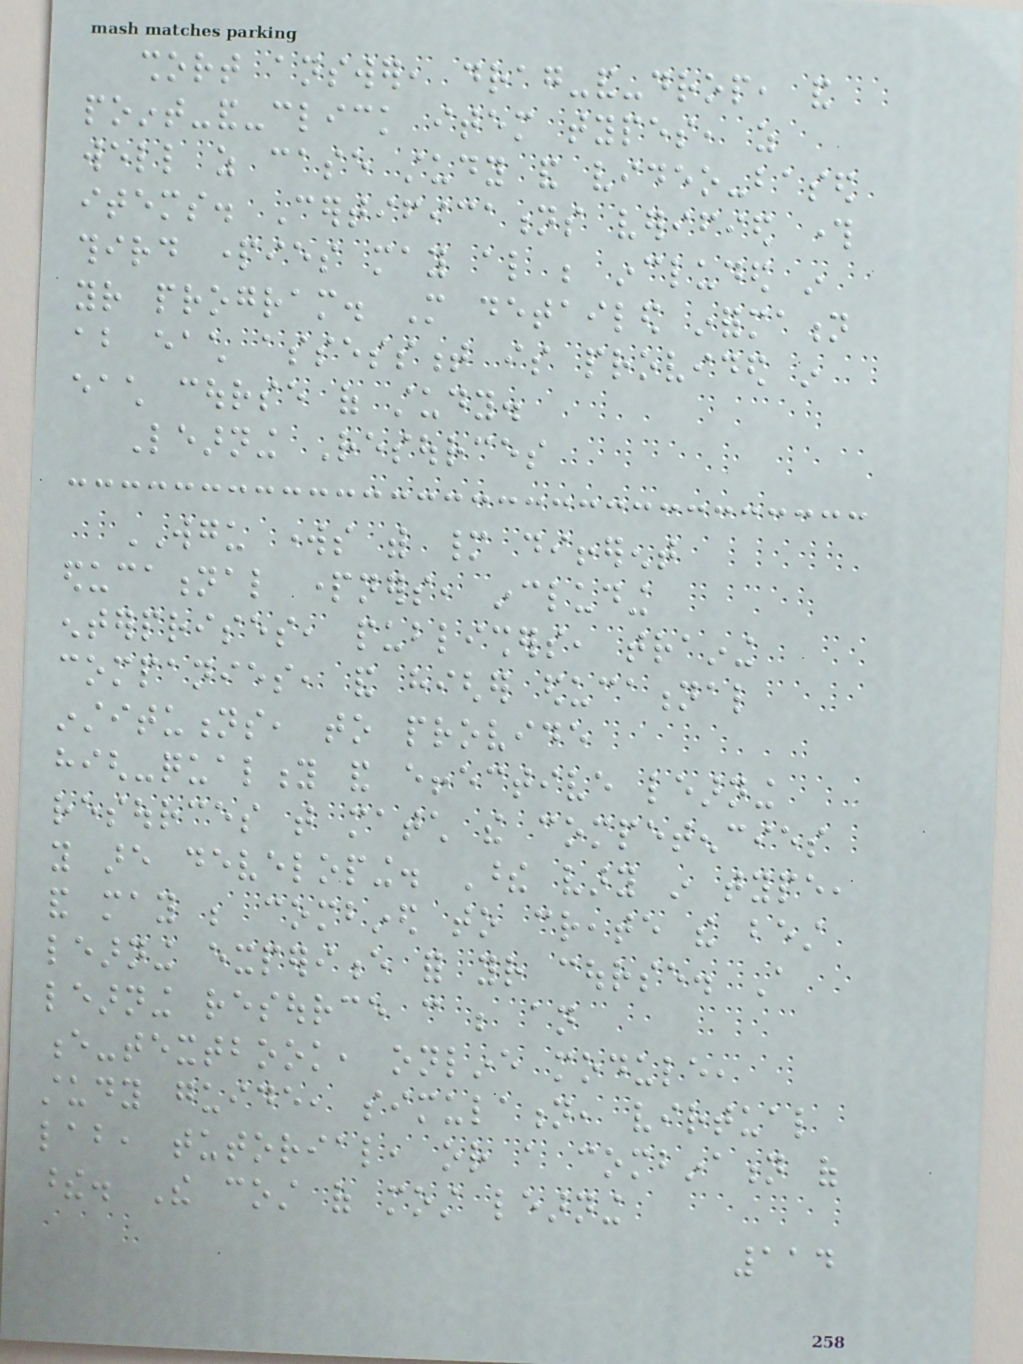short answer, drag-and-drop, and
point-and-click item types, as
well as case study and video-based
items. Certifications verified through
third parties may also be included in
your program. More detailed information
about each assessment is provided in
each course of study.
Learning Resources
WGU works with many different
educational partners, including
enterprises, publishers, training
companies, and higher educational
institutions, to provide
high-quality and effective learning
resources that match the competencies
you are developing. These vary in type,
and may be combined to create the best
learning experience for your course. A
learning resource can be an
e-textbook, online module,
study guide, simulation, virtual
lab, tutorial, or a combination of
these. The cost of most learning
114
